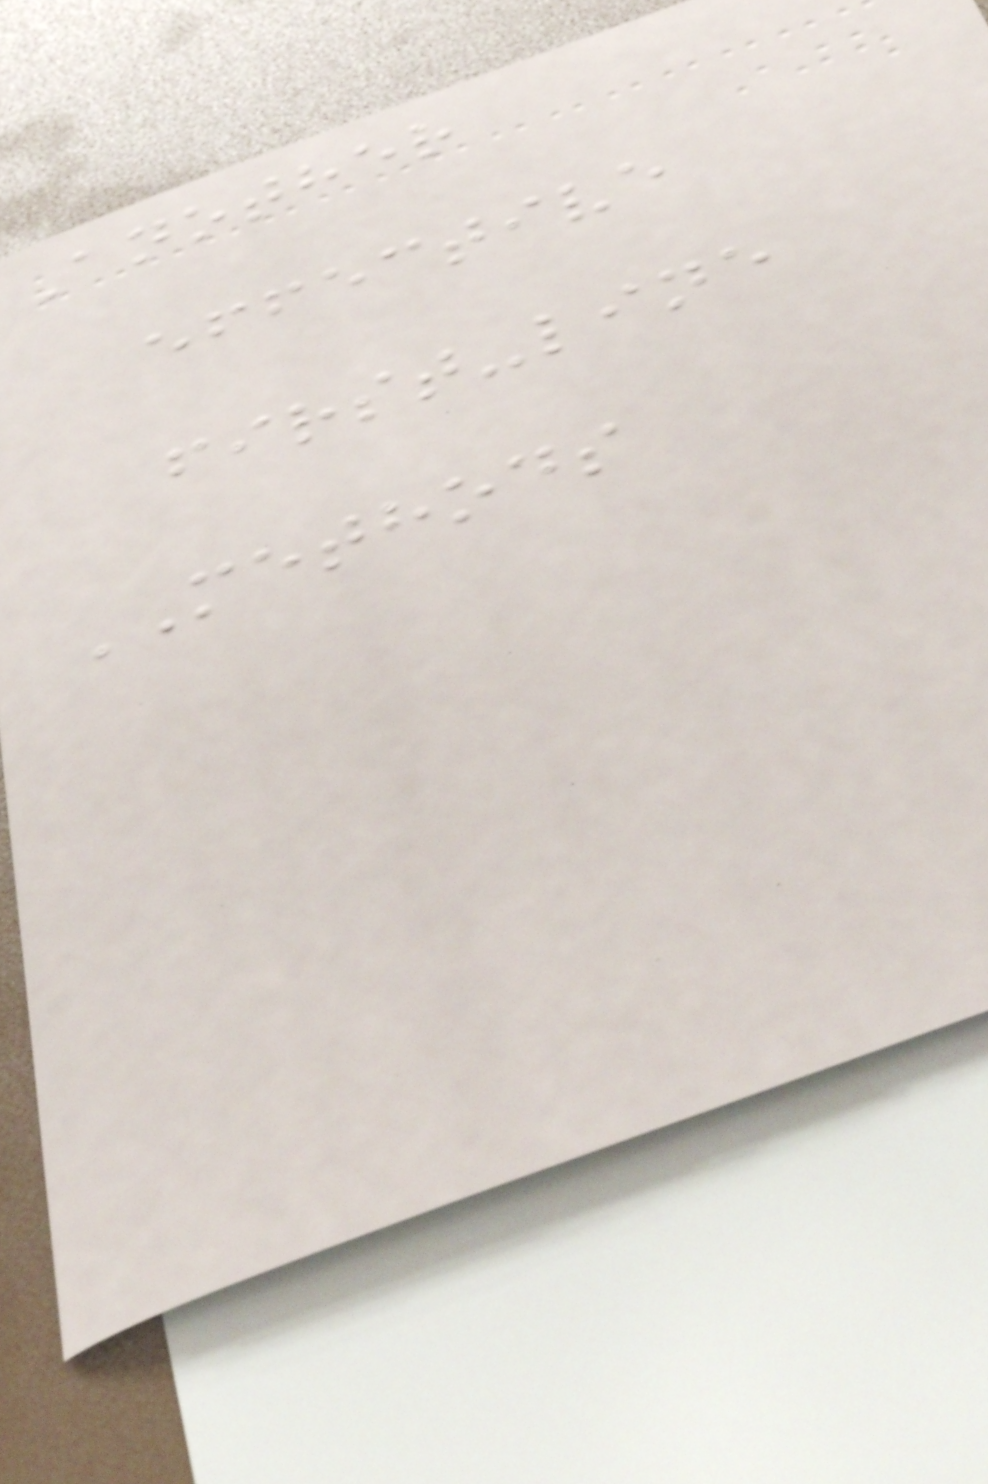Another
effective
first-line
METHODS
